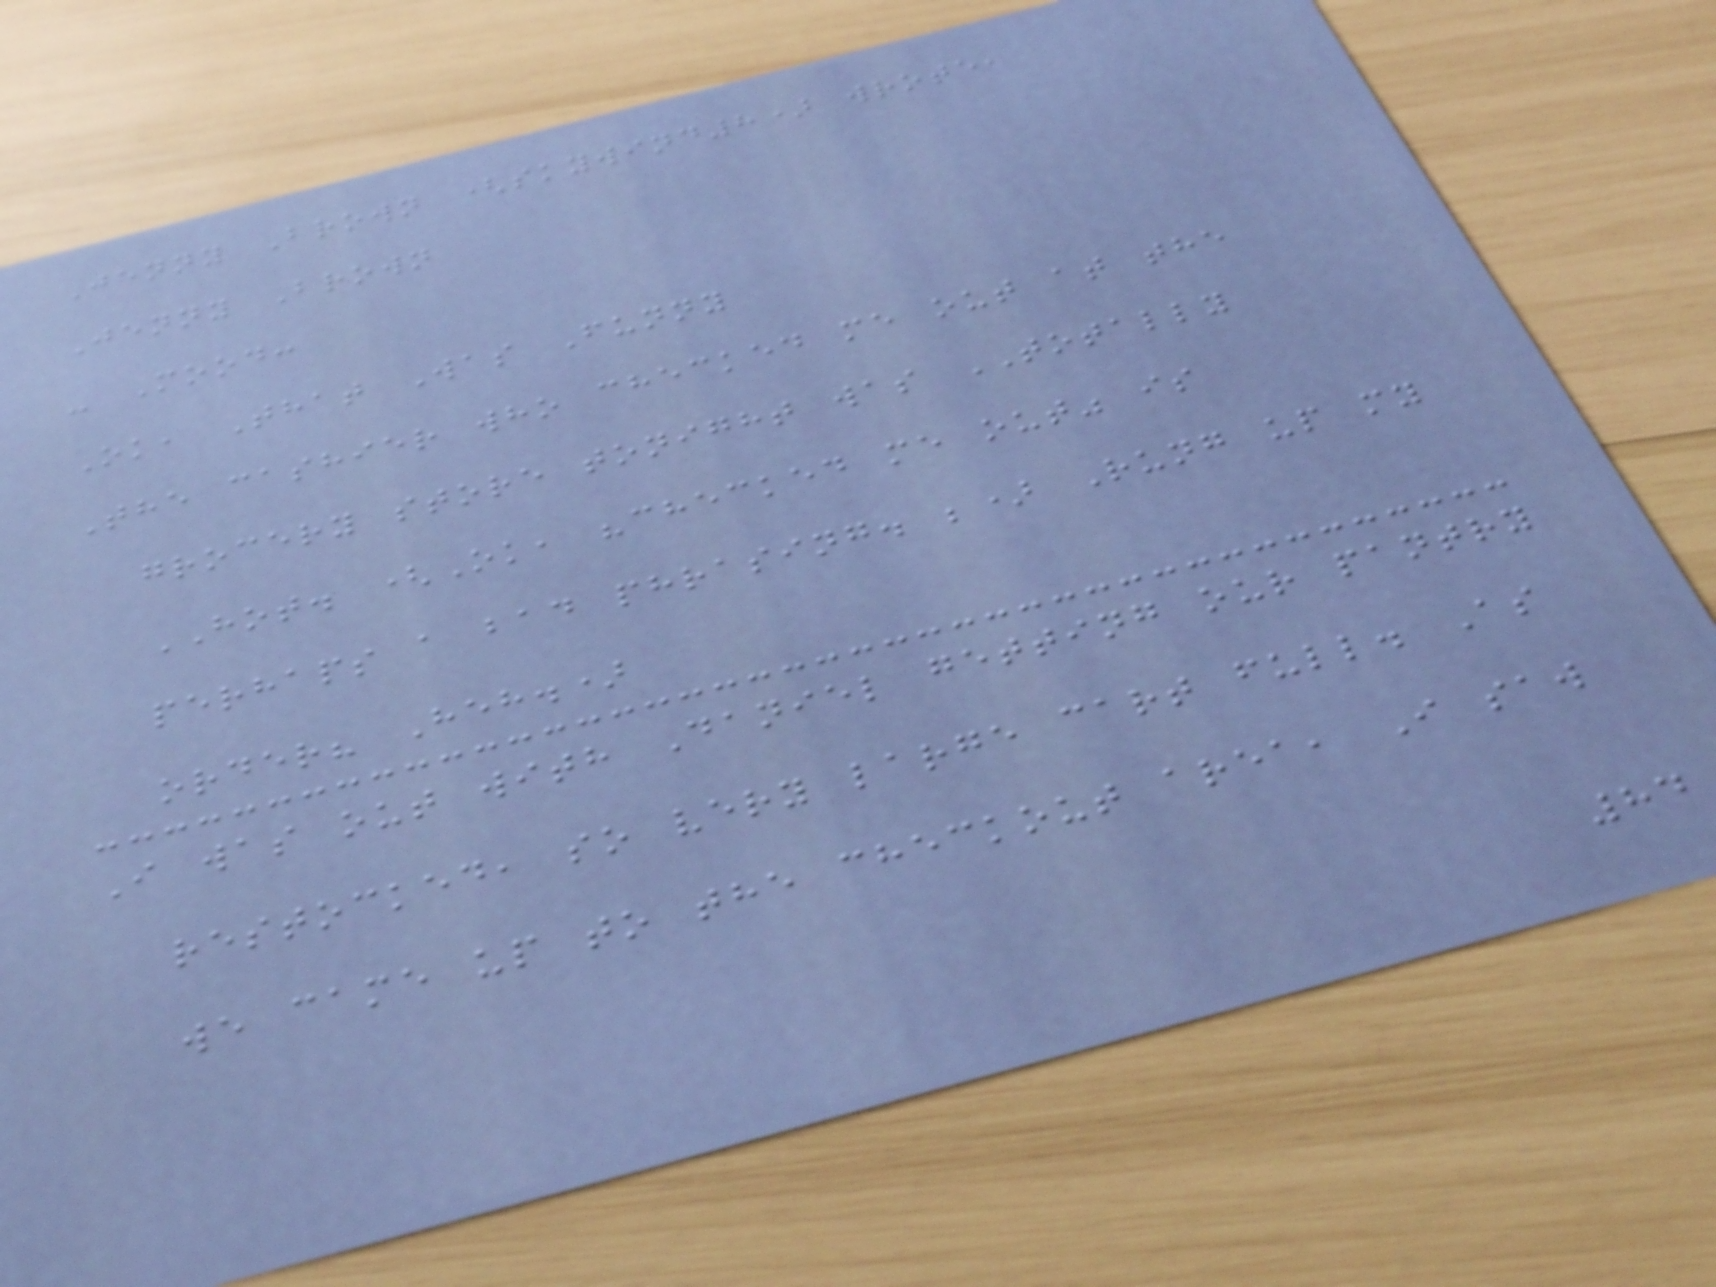Jenny Brown (skywind8) wrote,
Jenny Brown
- Mood:
Ok, That Was Funny
The cashier who checked me out at the
grocery store tonight was TOTALLY
HOT. (Ok, "checked me out" is
perhaps a bad phrasing. ;) Rung up my
order? Heh.)
I was out with Daniel getting our pantry
restocked, so very large cart full. As
we came up to the checkout area, I saw
84
